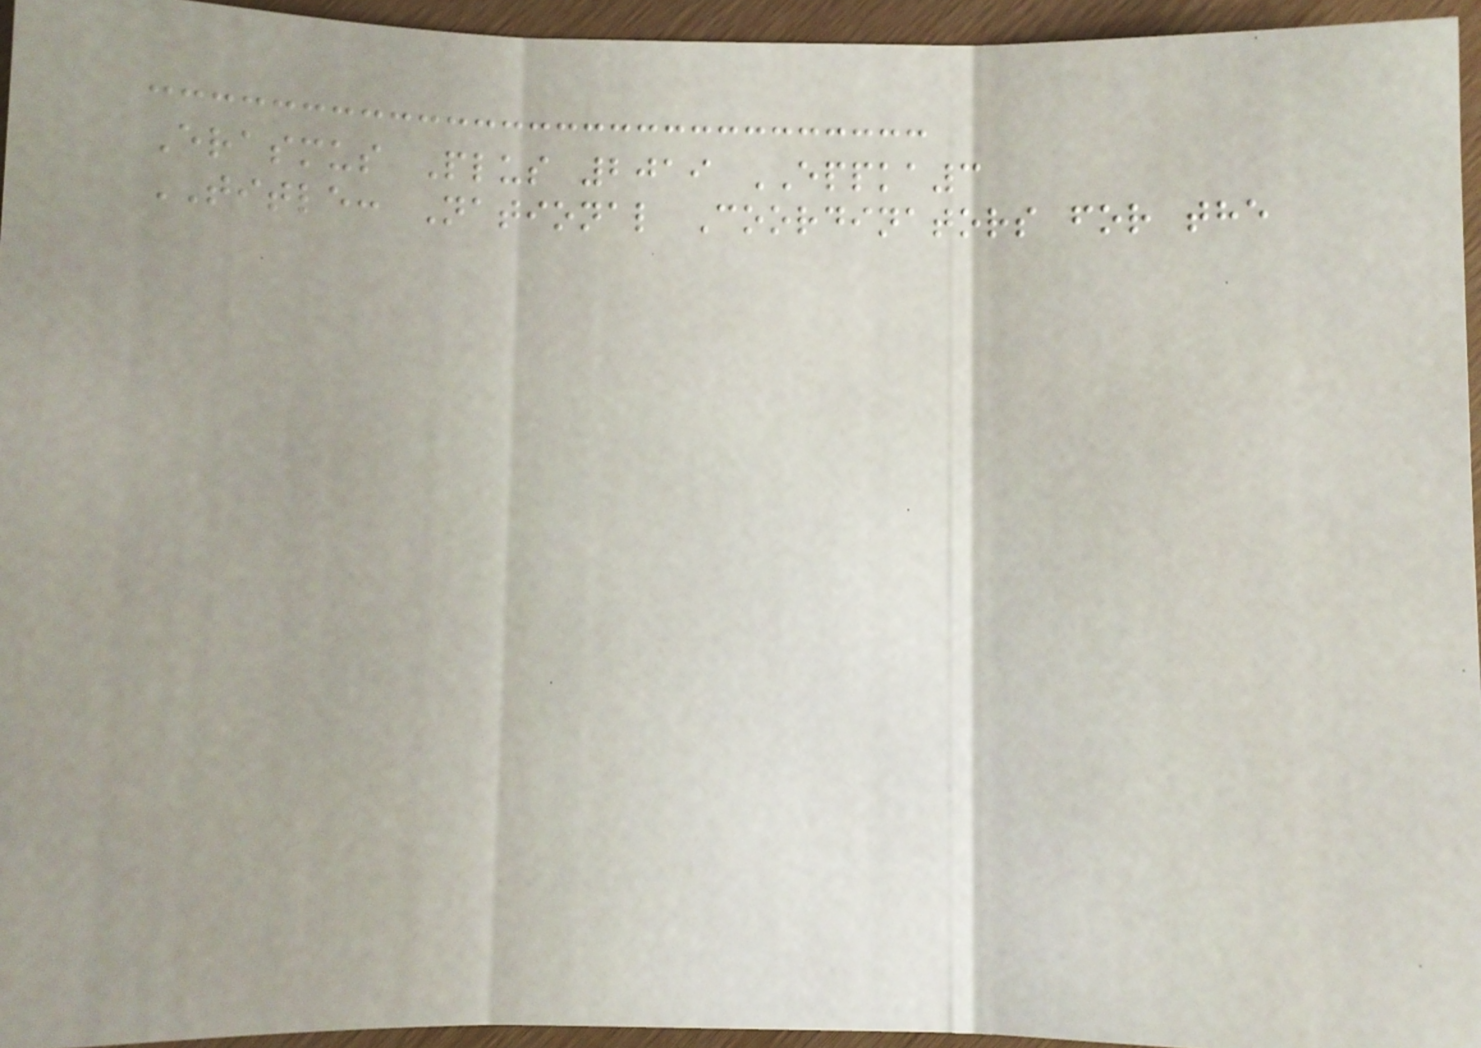Erasmus Plus 2019 EPPKA3
TITLE: National Coordinators for the
